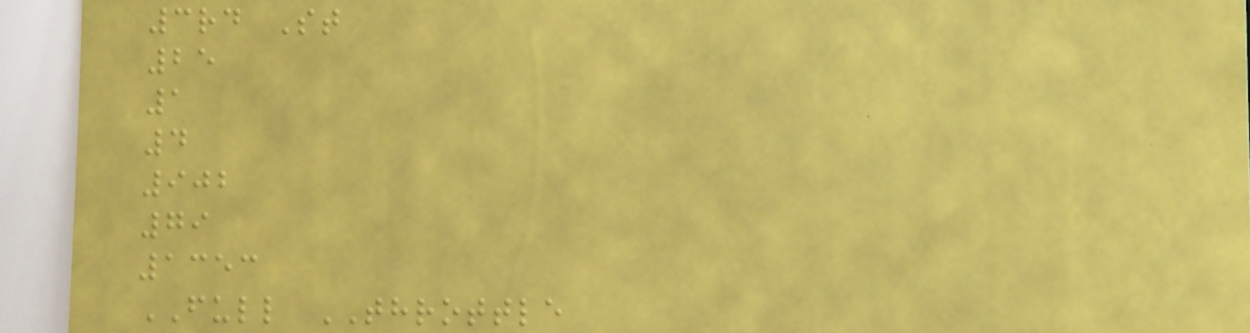3rd St
25
1
4
902
79
1353
FULL THROTTLE
